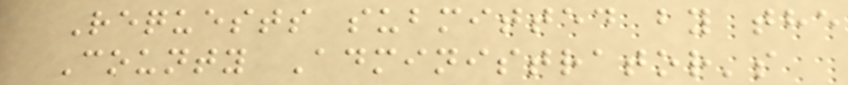Requests submitted by the
County Administrator's
